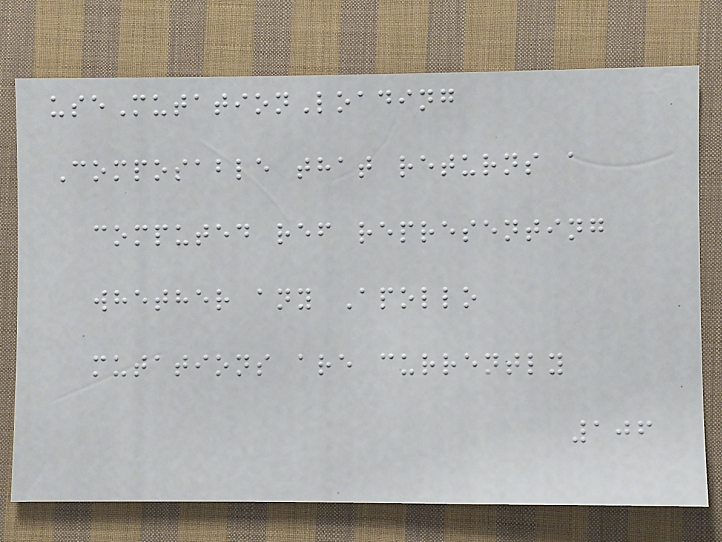useMutationLoading
Composable that returns a
computed ref representing
whether any Apollo
mutations are currently
106
